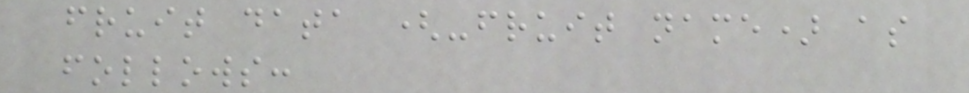fruit data (-fruit name) as
follows:
